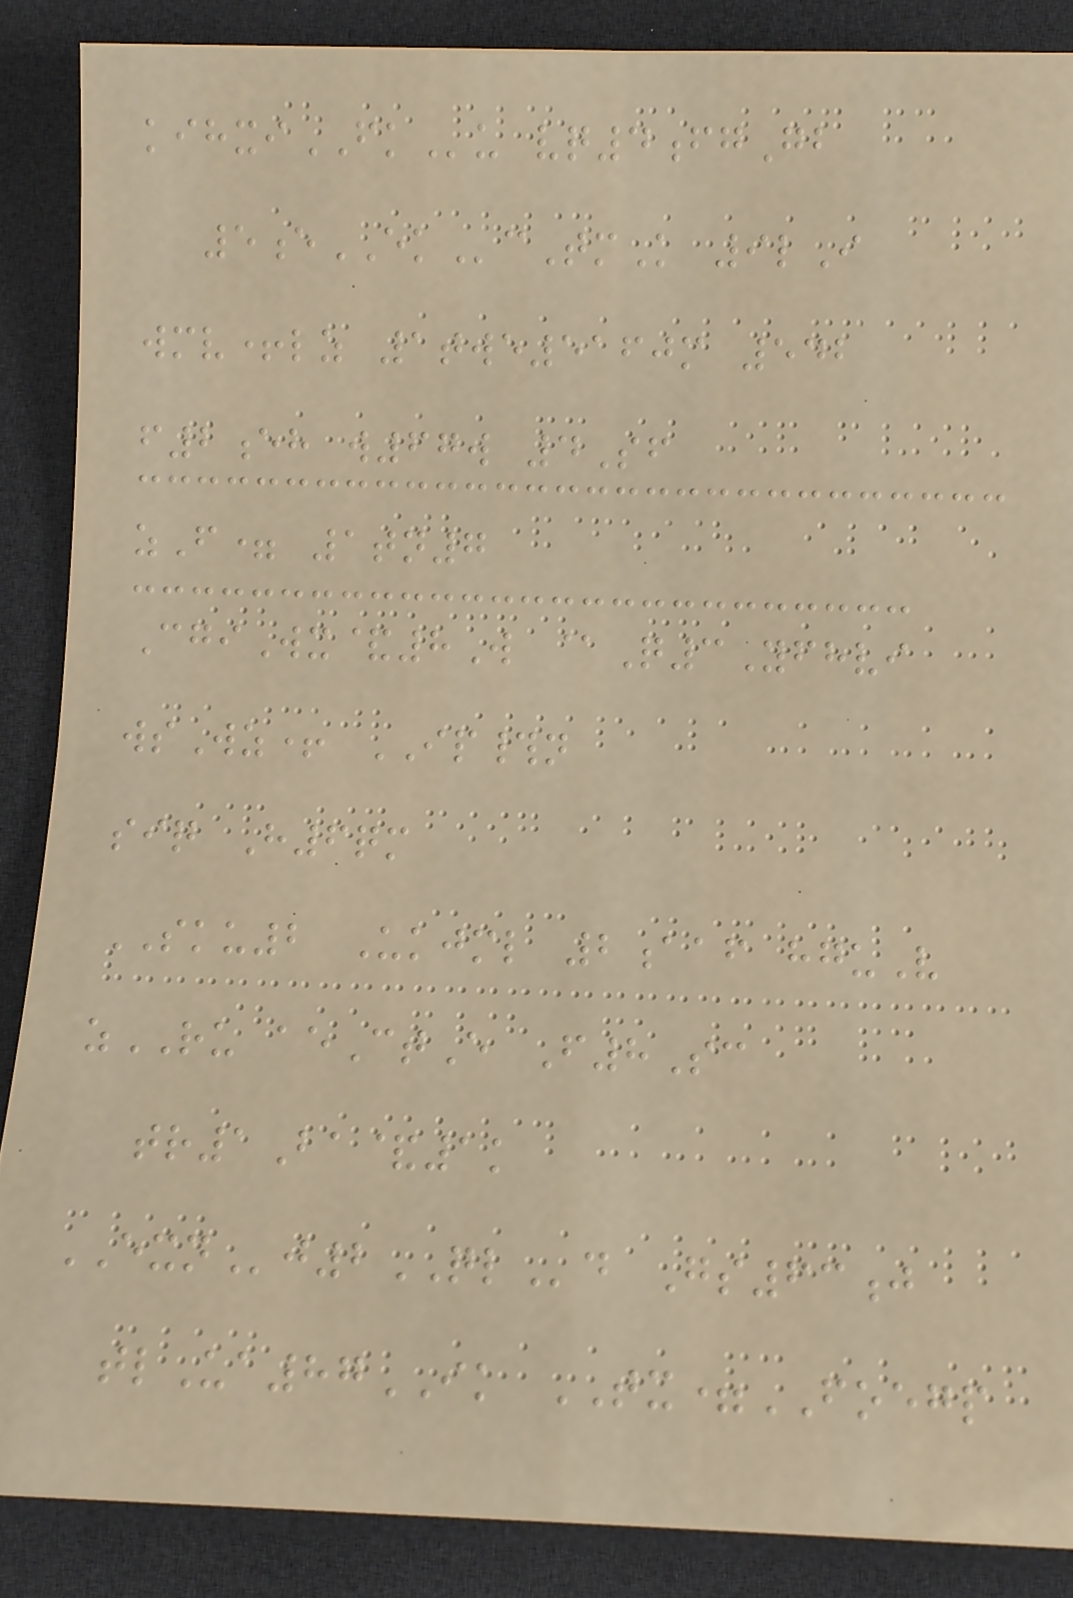kihxiFKu vq4fgGb
5eEKcTmK 9lI
wmv+lz 1twe5160m 542
f2eh w67w 4Sf
zF= 1tn7
CgiWx&8W @Q3Yfhvi
wsWz+ IP#n
siq H6qm
SKU2 Ukjml 2aaf hguV
zRU aeCtE F8Sc
tr1Ba&1k
EXNj2QLd Gs63j
tlUa87IK TX=FOEGP
